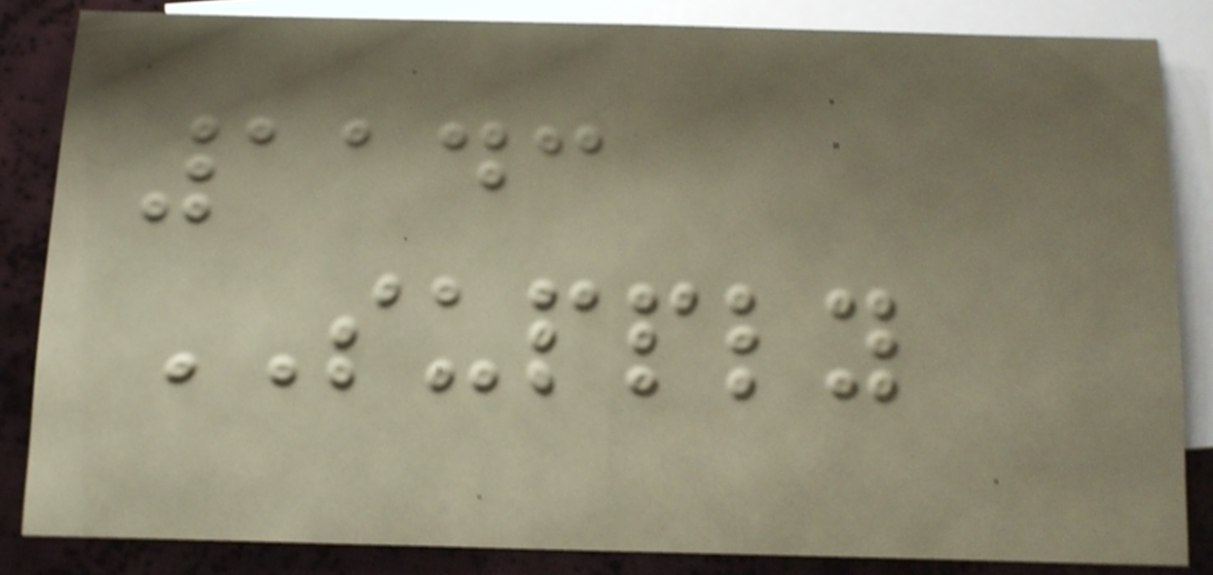1143
SUPPLY
